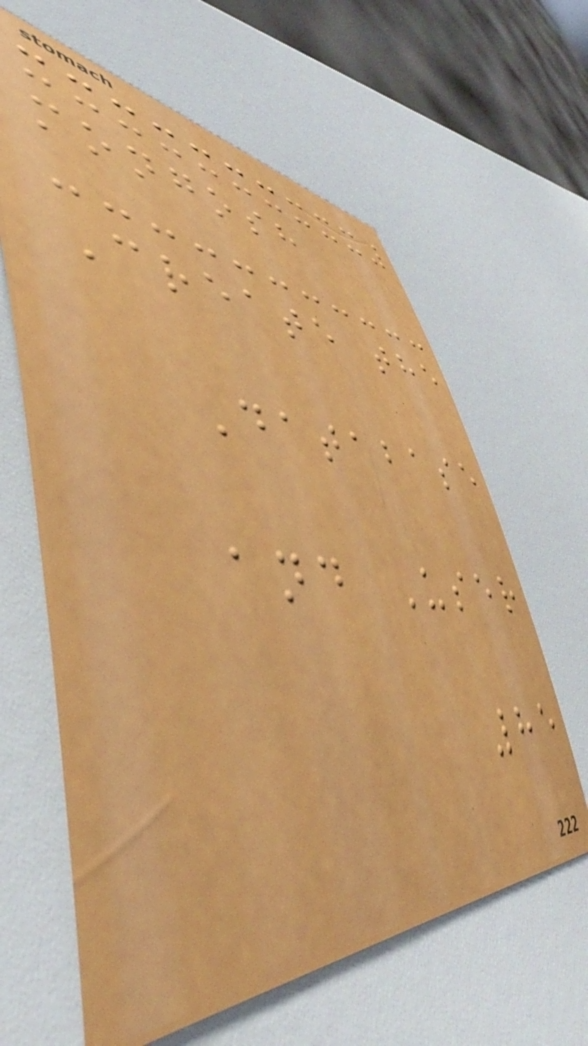mongosh
Create the
Database
and User
85
